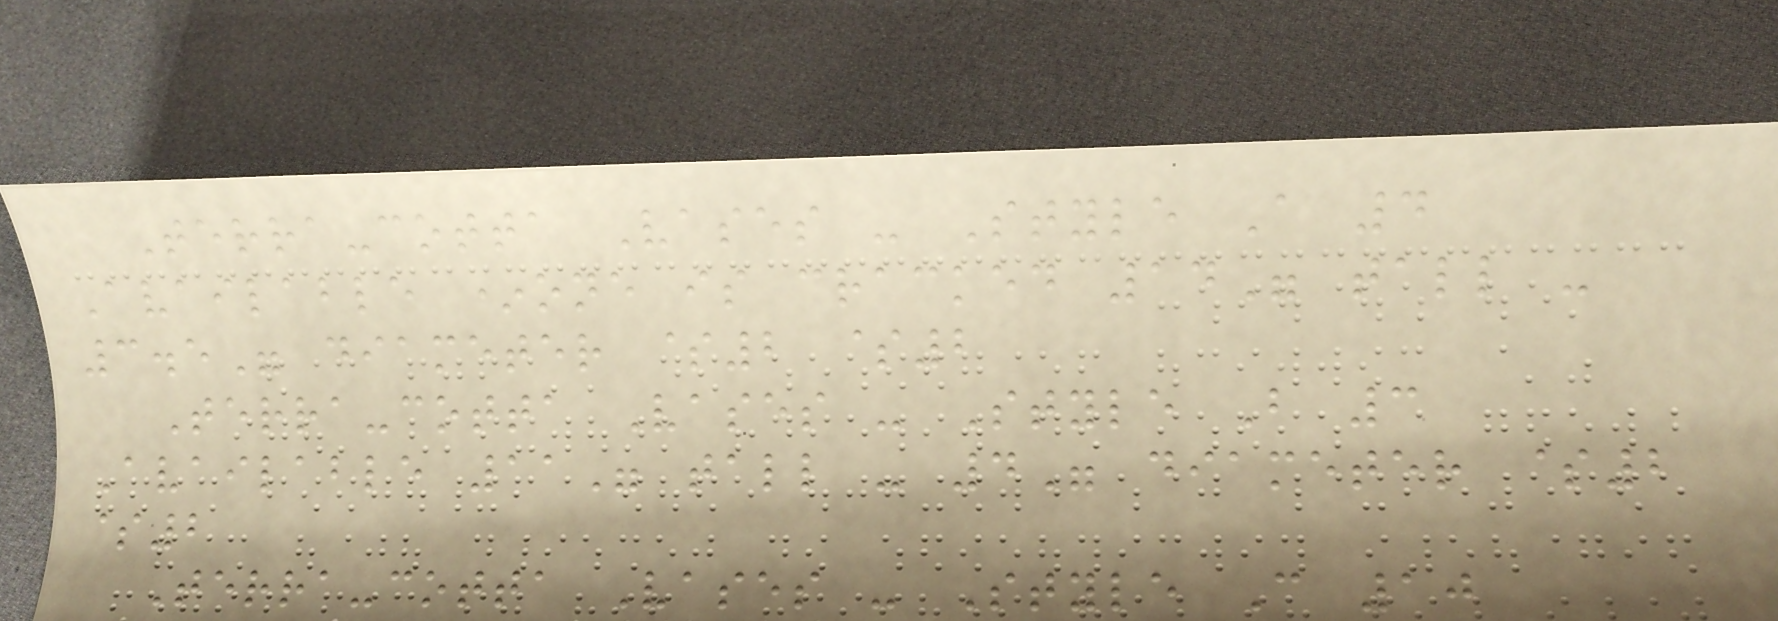Terra-cotta Vases - Style A 4
Available *one is cracked 14" tall -
3.5" diameter $2 $2
Terra-cotta Vases - Style B 3
Available 11" tall - 4" diameter $2
$2
Terra-cotta Vases - Style C 10
